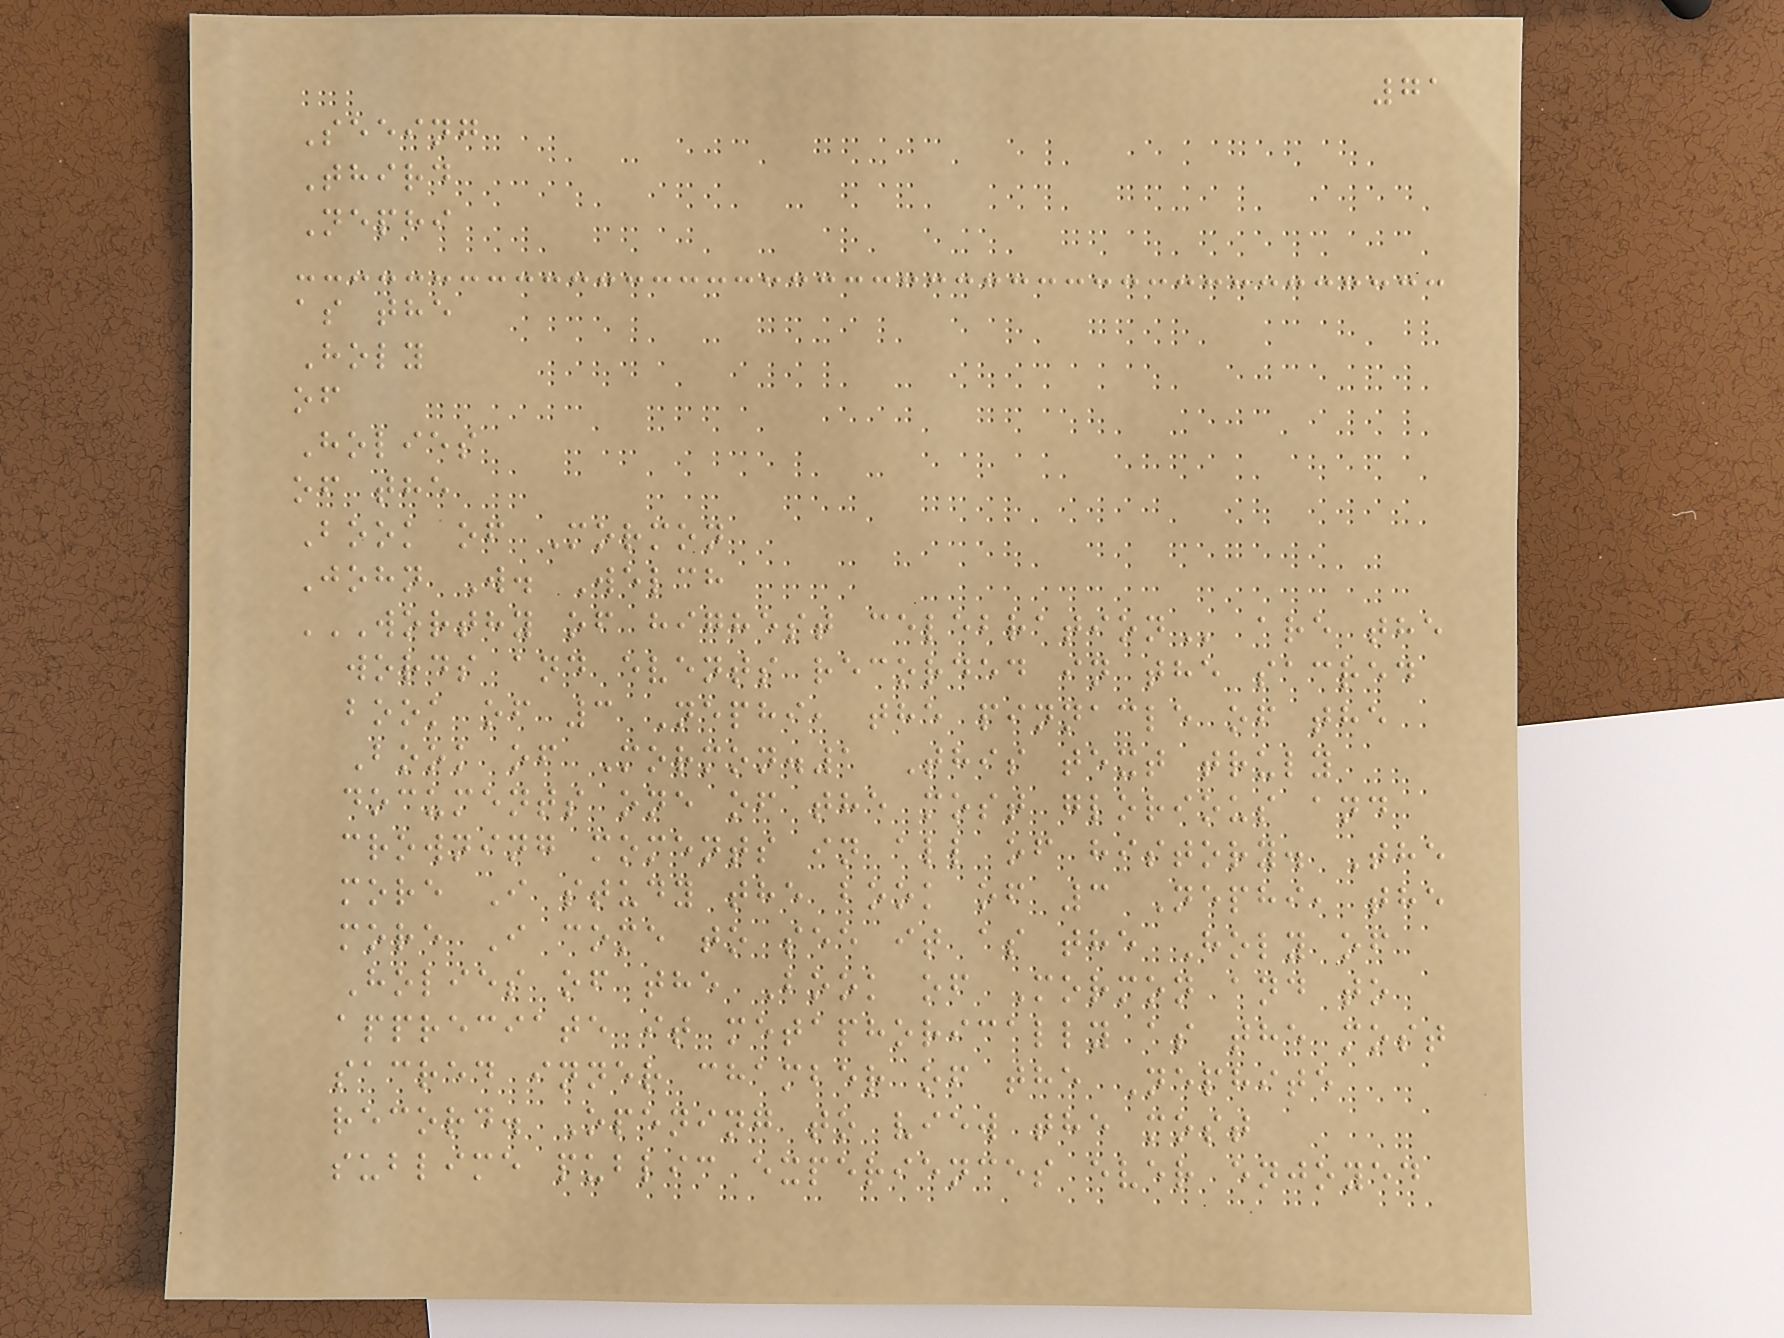71
Seeing
Third
Nephi
as the
Holy
of
Holies
of the
Book of Mormon
John W. Welch
WORTHY OF HIGHEST CELEBRATION are the
words and events recorded in the sacred
book of 3 Nephi, the pinnacle of the
Book of Mormon.1 This text truly
documents one of the most glorious and
crowning moments in all of history. The
more I study the book of 3 Nephi, the
more I come to see it as the Holy of
Holies of the Book of Mormon and to
appreciate it metaphorically as the most
sacred inner chamber of the Nephite
record. Opening to view the most
sublime public experiences ever enjoyed
